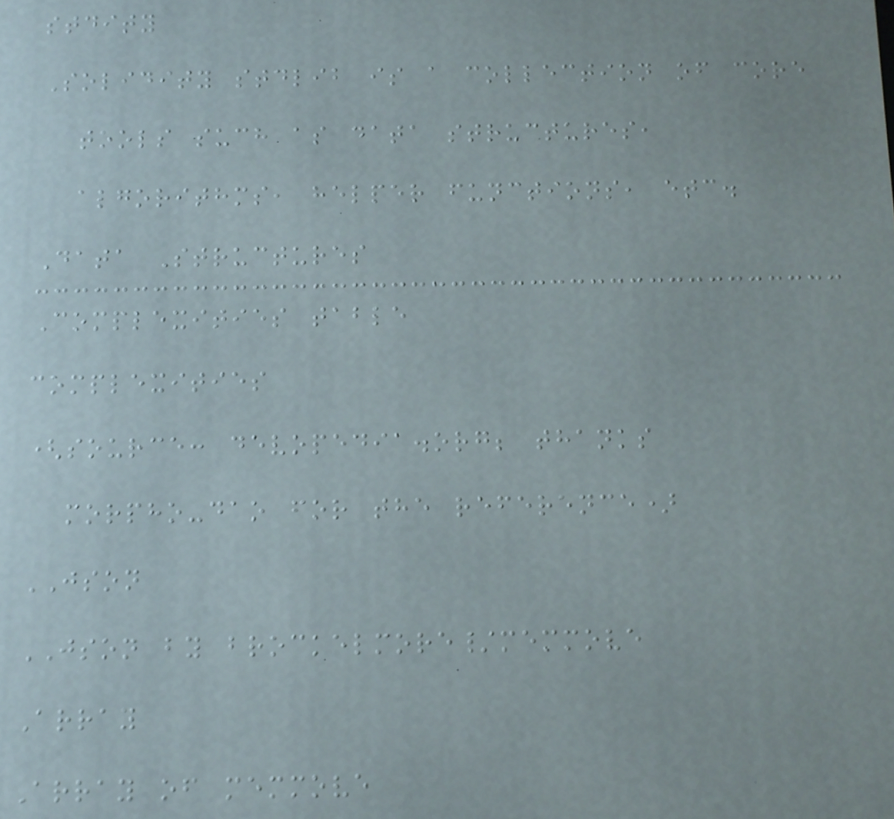stdity
Solidity stdlib is a collection of core
tools such as data structures,
algorithms, helper functions, etc.
Data Structures
Complexities table
complexities
(source: devopedia.org; thanks
morpho-dao for the reference)
JSON
JSON by brockelmore/memmove
Array
Array of memmove
